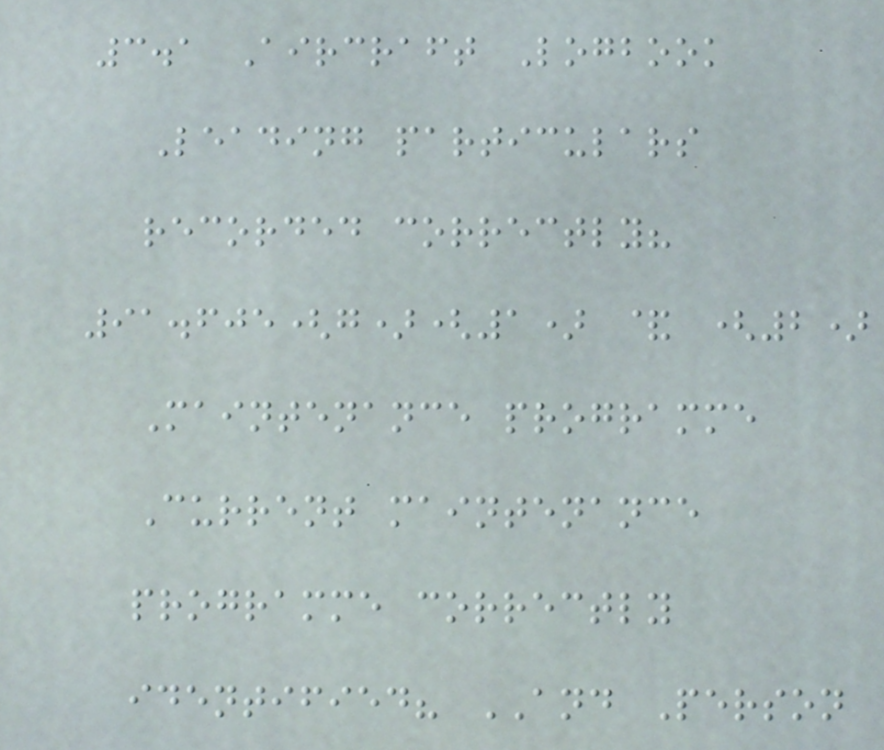3.1 Aircraft Logbook
Leading particulars
recorded correctly?
91.605(g)(1) & (2)
Maintenance programme
Current maintenance
programme correctly
identified? AND Person
